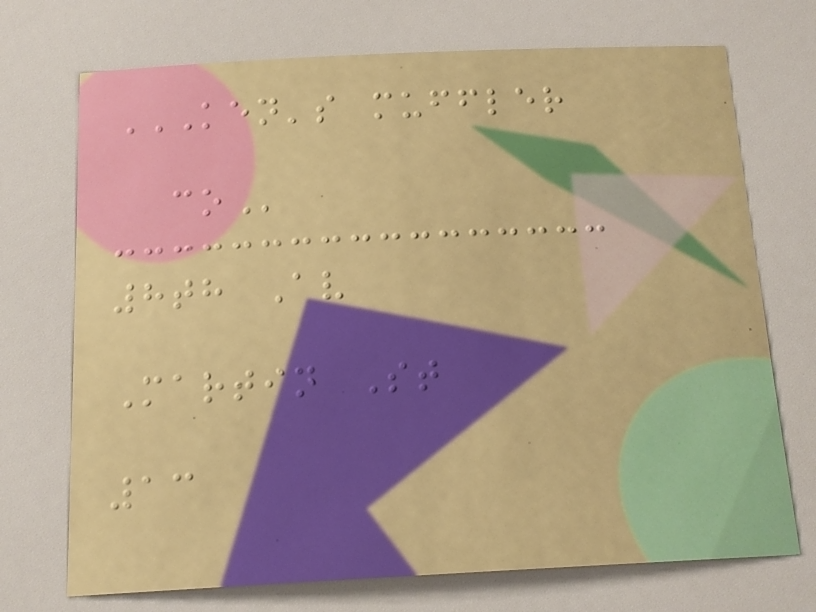KEN'S MUFFLER
CO
8th Av
Martin St
13
